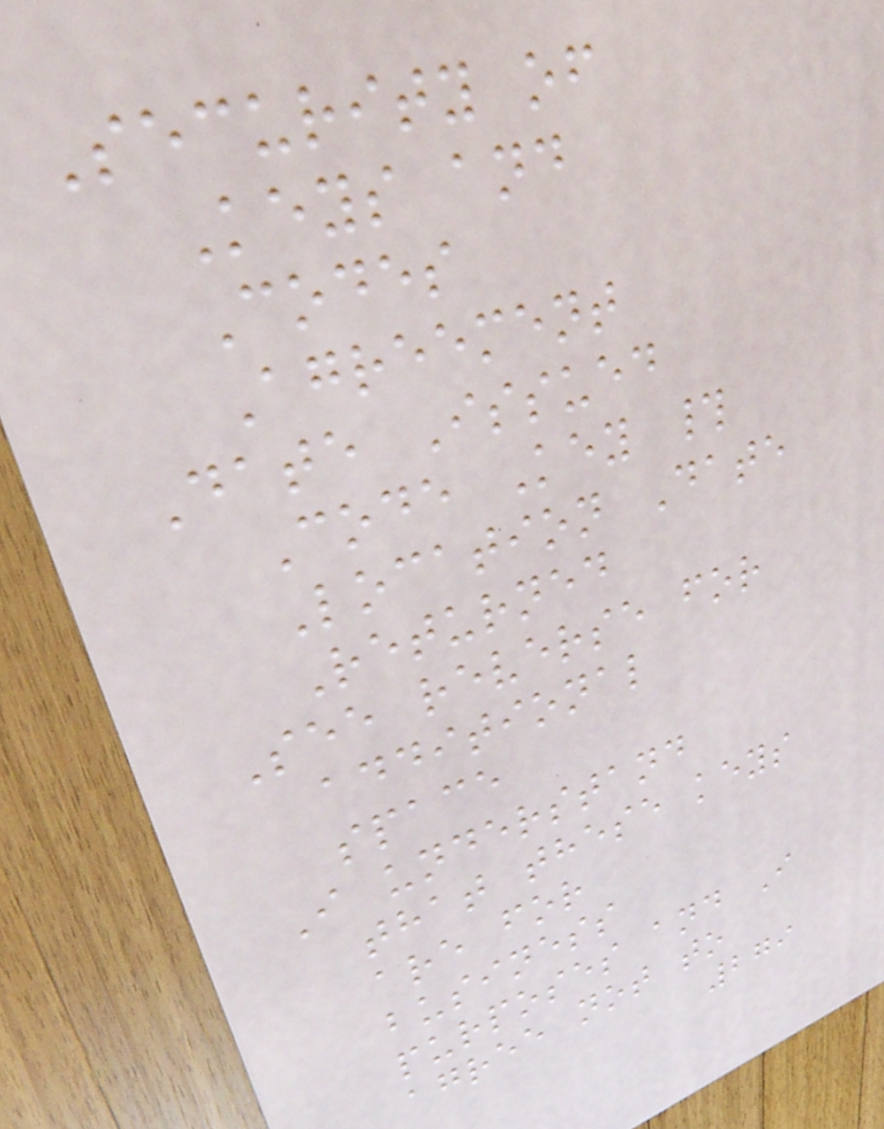Security of
Keys and
Codes
Agreement
Date Issued
Code Key #
Location Date
Returned
See reverse for
additional
space
I understand
that these keys
are for
business
purposes and I
agree not to
279
